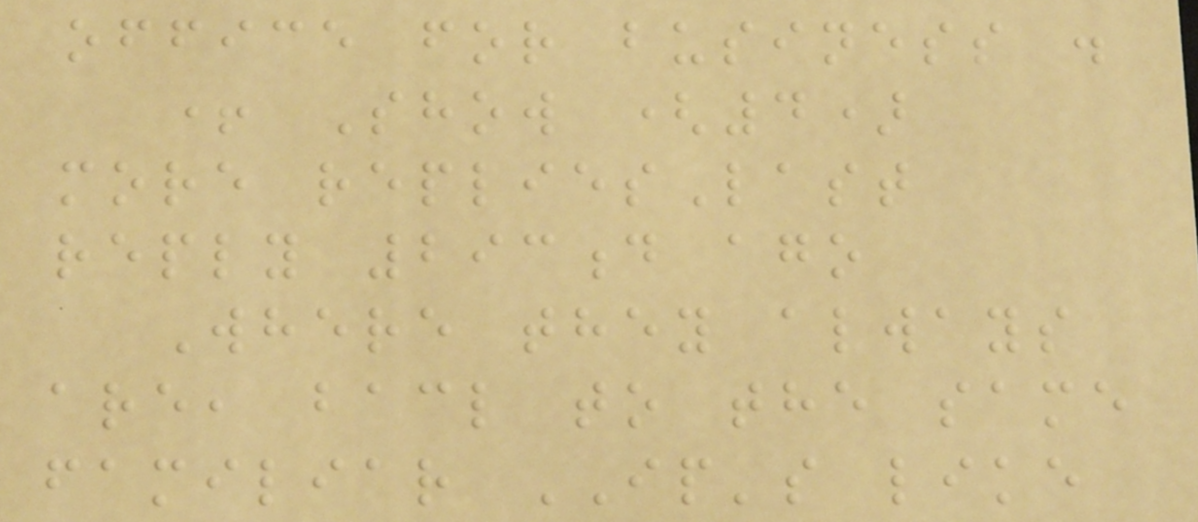office for business .
+ Show (4)
more repliesLast
reply 293d ago
Where they always
are, bacl to the same
familiar IP's like
